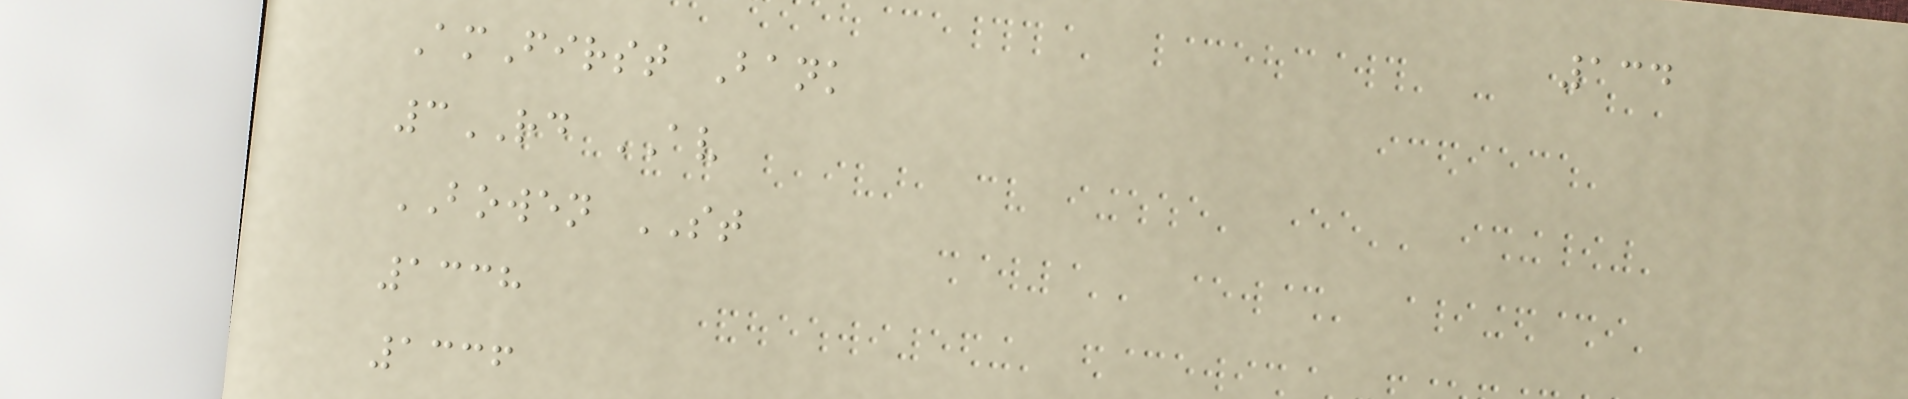134
AmFirst Bank
3RD AV
BOWEN ST
1338
1336
